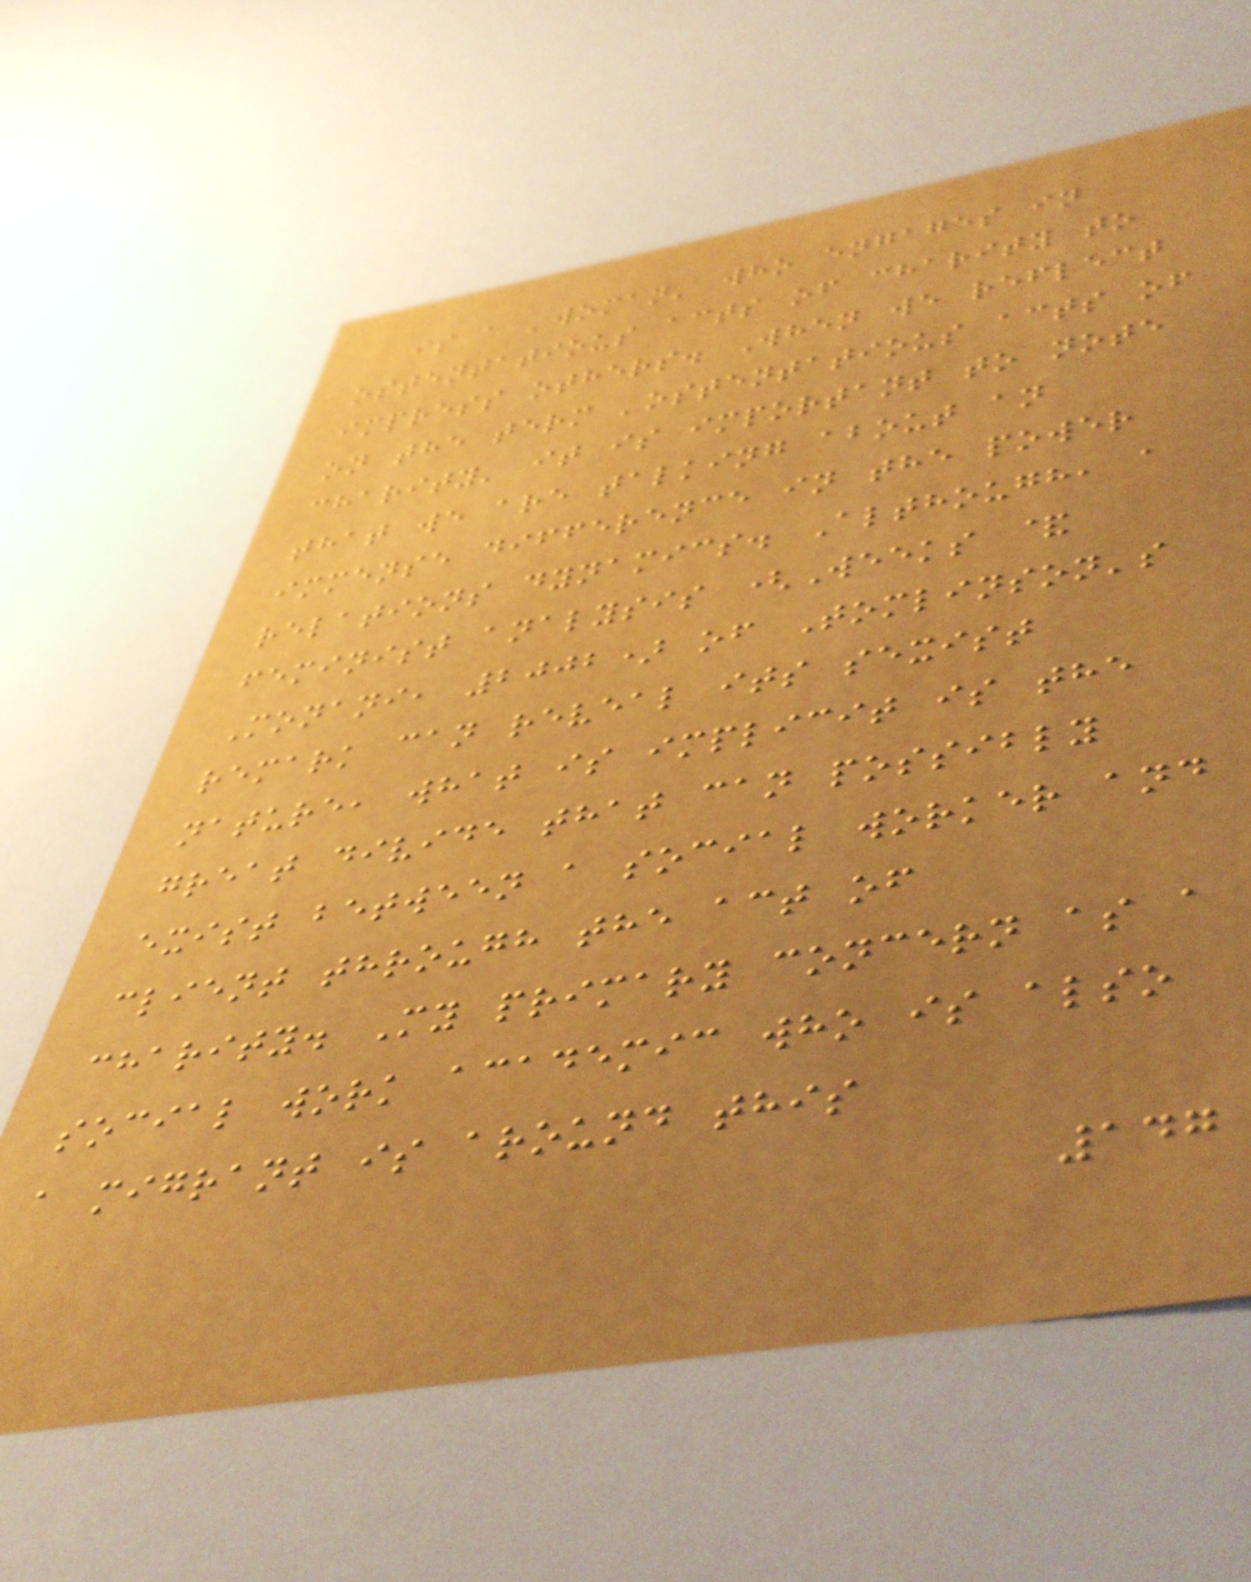is a 'woman' who engages in
ostentatious acts of charity to
impress others. When we reflect
on the term 'ostentatious acts of
charity' it is important to note
that we are talking about an
immense difference in the power
relations dynamics. Although, a
feminist analysis (Weeks &
Monani, 2002) of Tomlinson's
remark can reveal its sexist
nature, what is implicit is the
great divide that can possibly
exist between a social worker and
client through the act of
charity. My primary concern as a
social work academic who is also
a migrant is around this
147
